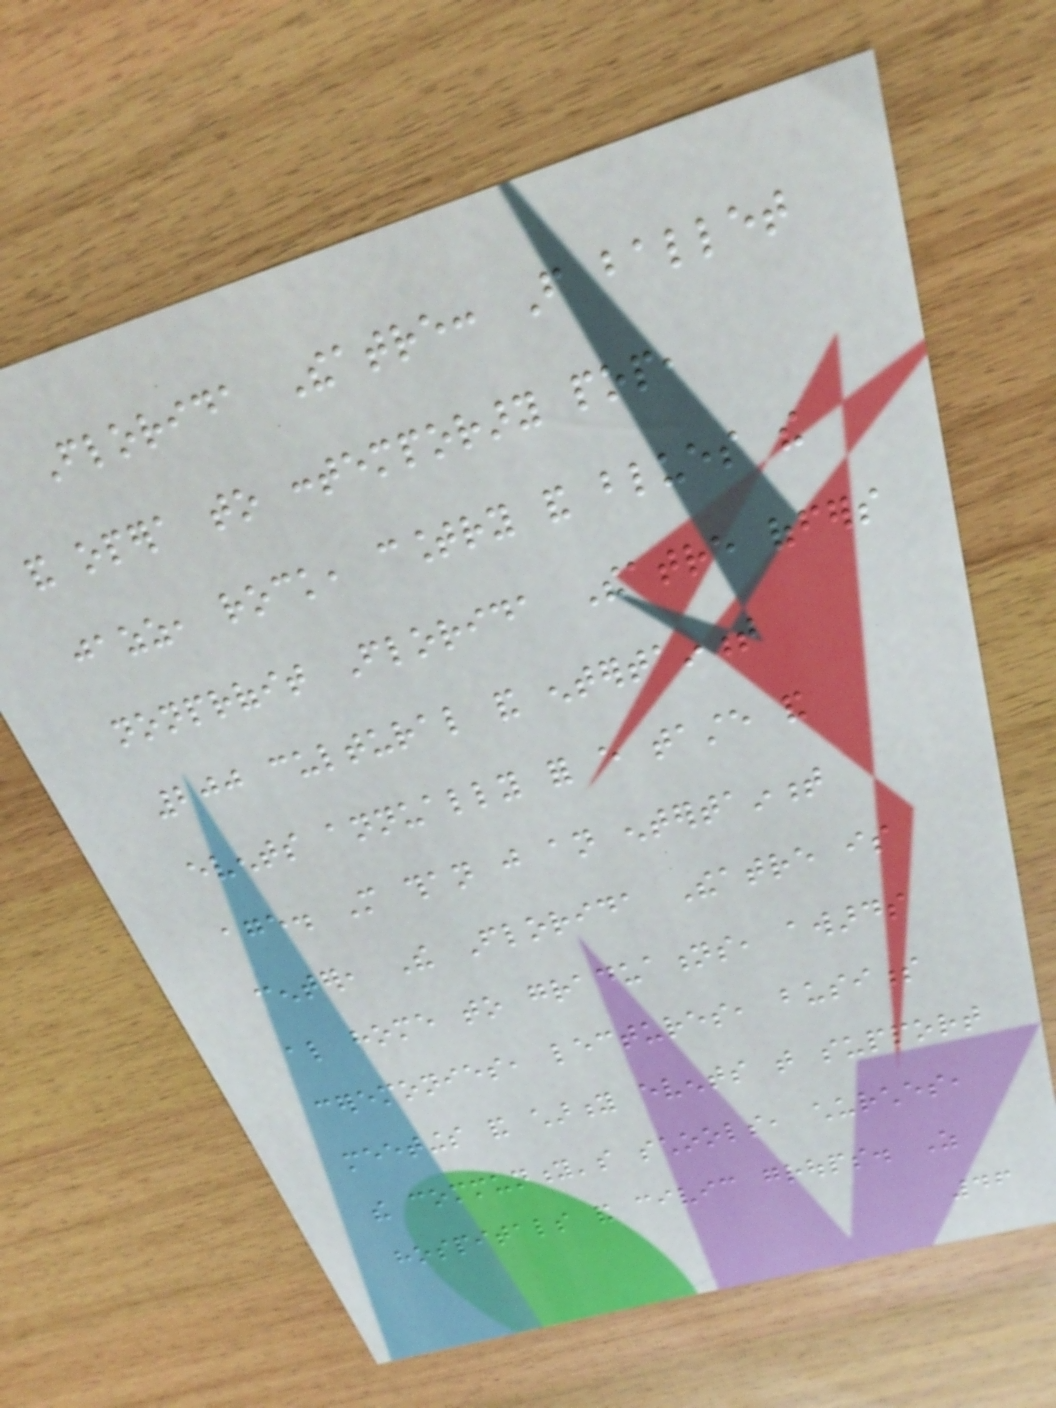Florida Theatre: From ballet
and opera to contemporary pop,
jazz, rock, country and blues the
nonprofit Florida Theatre offers
200 cultural and entertainment
events annually for every taste and
age. More than just an entertainment
center, The Florida Theatre is
also home to graduations, awards
ceremonies, lectures, business
meetings and charity events that support
the community's schools, churches,
hospitals and civic groups. As
46
